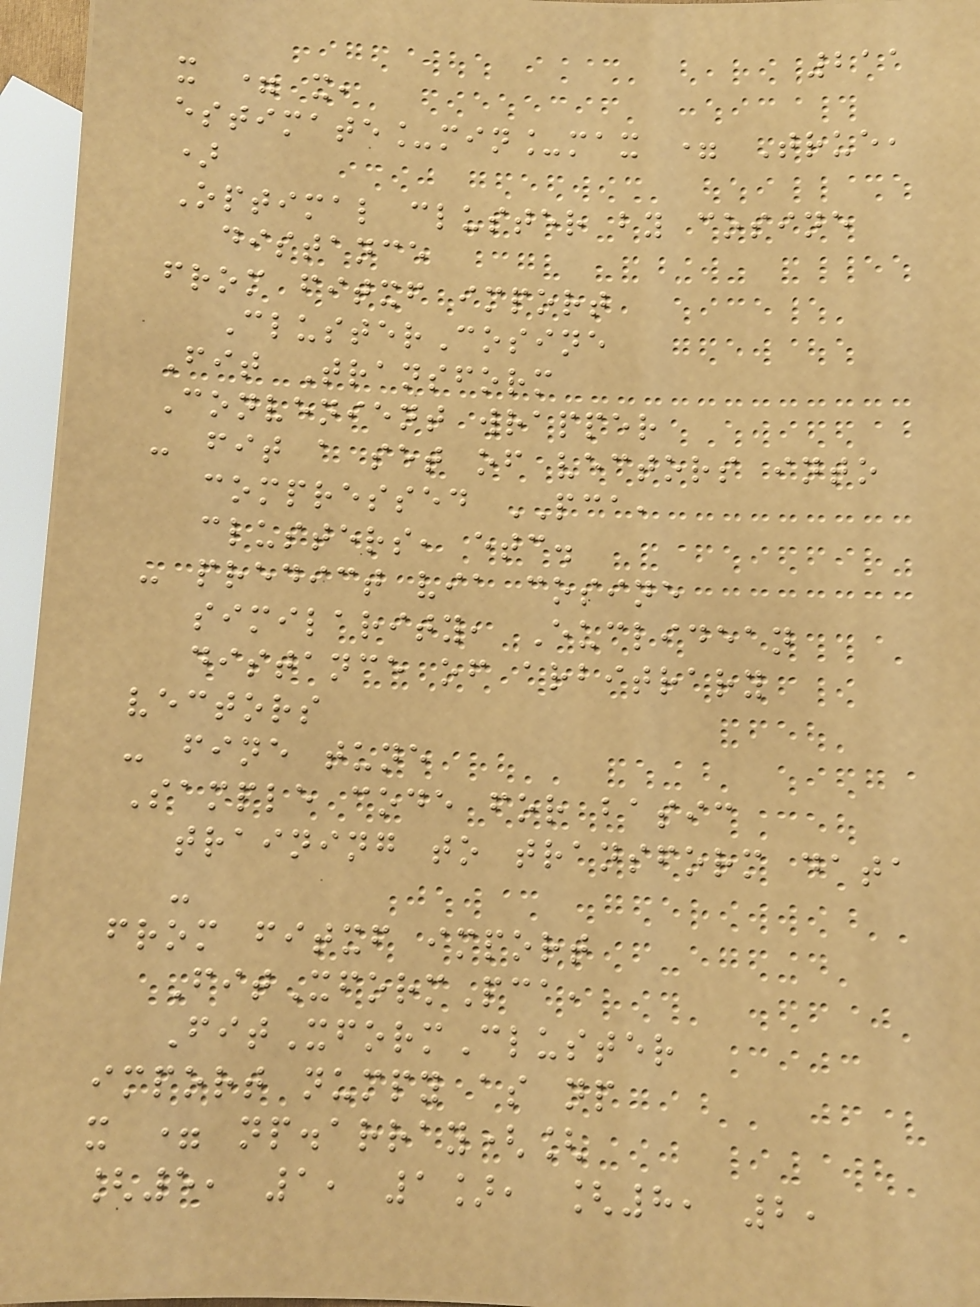211
x = x,
estimate_min_max = True,
)
Optimal cluster by cosine
distance
from fitxf import
ClusterCosine
Fit Transform
Convenient wrapper
- fit a set of vectors into
compressed PCA,
clusters, etc.
- predict via cosine
similarity, Euclidean
distance of arbitrary
vectors
- fine tune
Sample code for basic
training to transform data
-
from fitxf import
FitXformPca,
FitXformCluster
import numpy as np
x = np.array([
[5, 1, 1], [8, 2,
